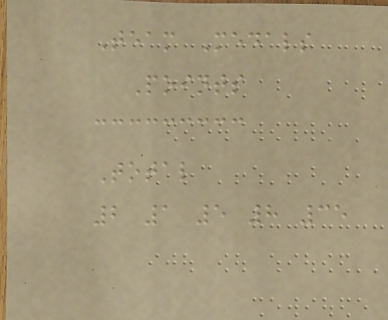Team Medals
Points
Total
2 1 5 8 35
